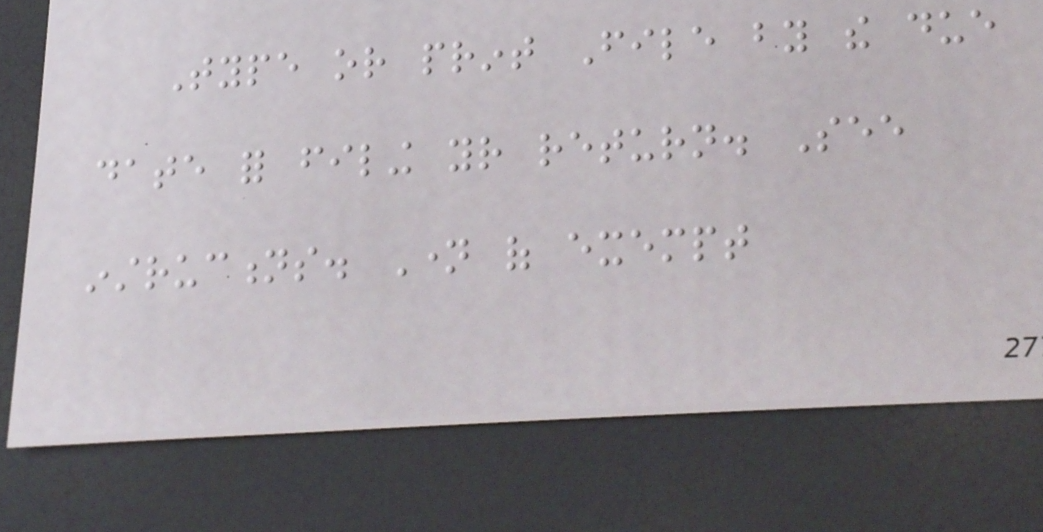Type or print File by the due
date for filing your return. See
instructions. Name of exempt
